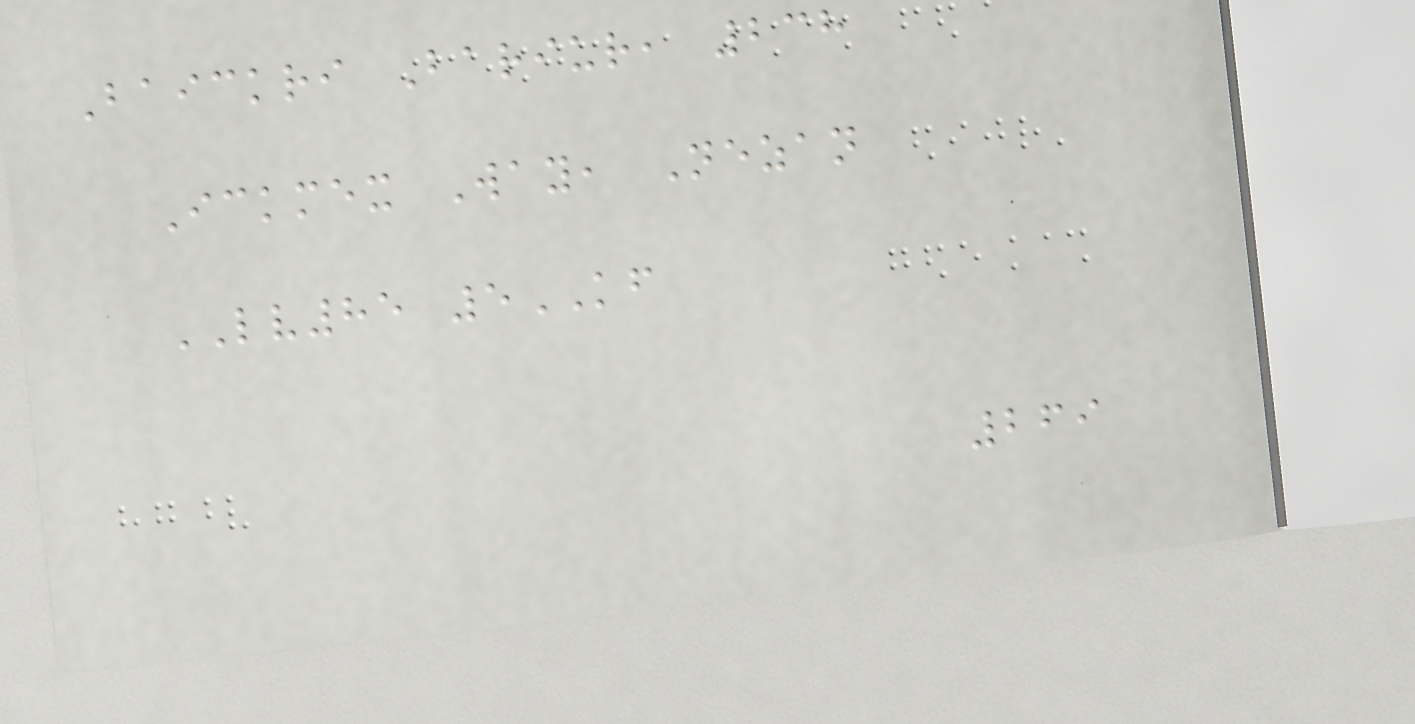Baickri Bariur, 238
Ickmex Way, Nezan
LV85 5KF
269
